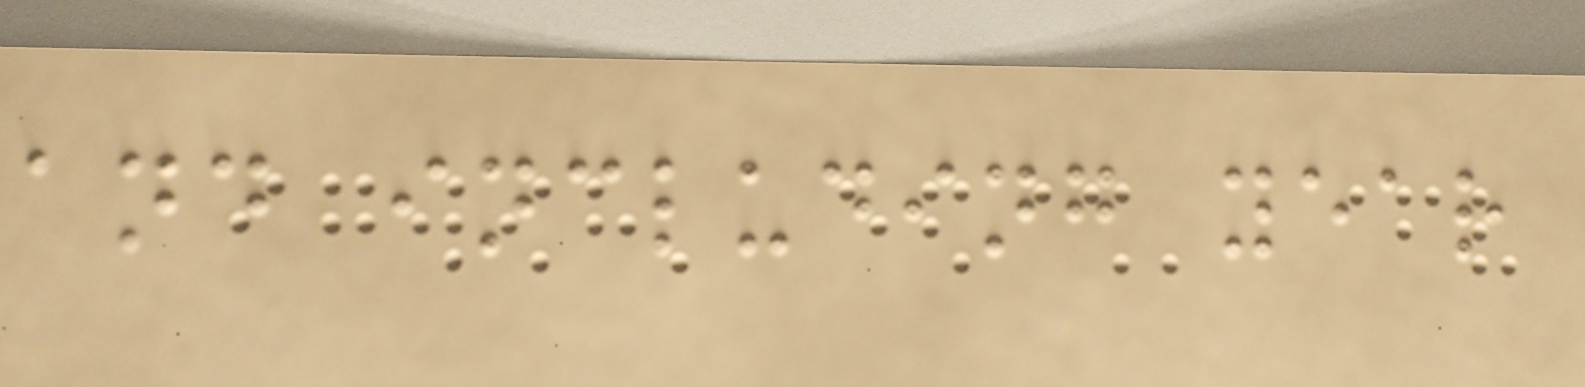and including year
